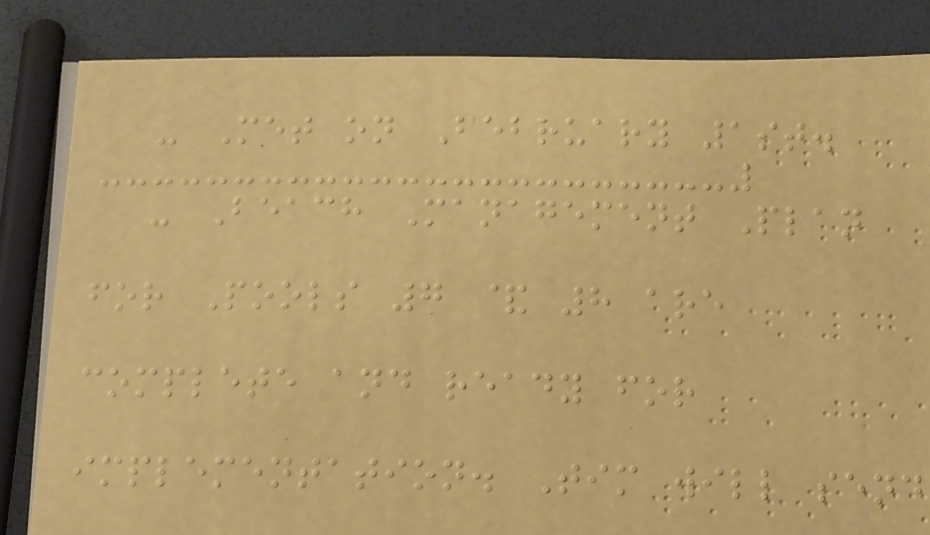- Met on February 1st.
- Beach Management Plan
for Pools 7 & 8 are
complete and ready for
implementation. Tim will send
